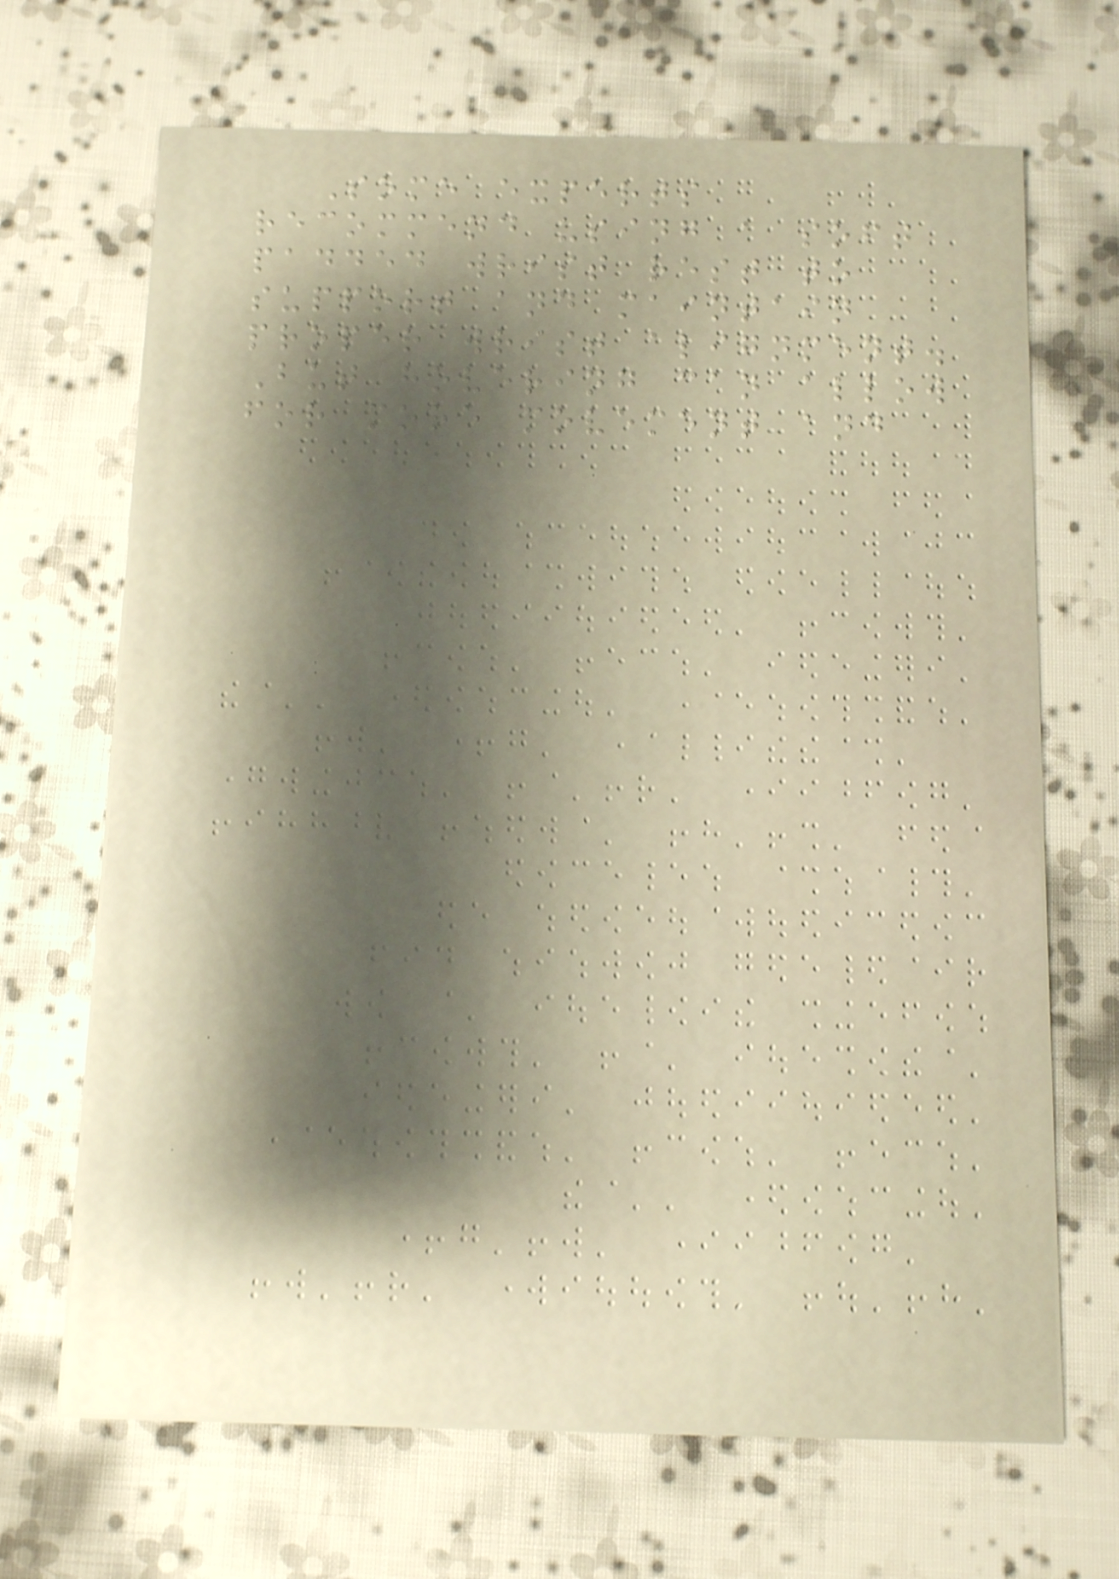Some experts
recommend using a soft
padded wrist rest to
support and maintain
proper wrist alignment.
But hovering can allow
for more movement and
